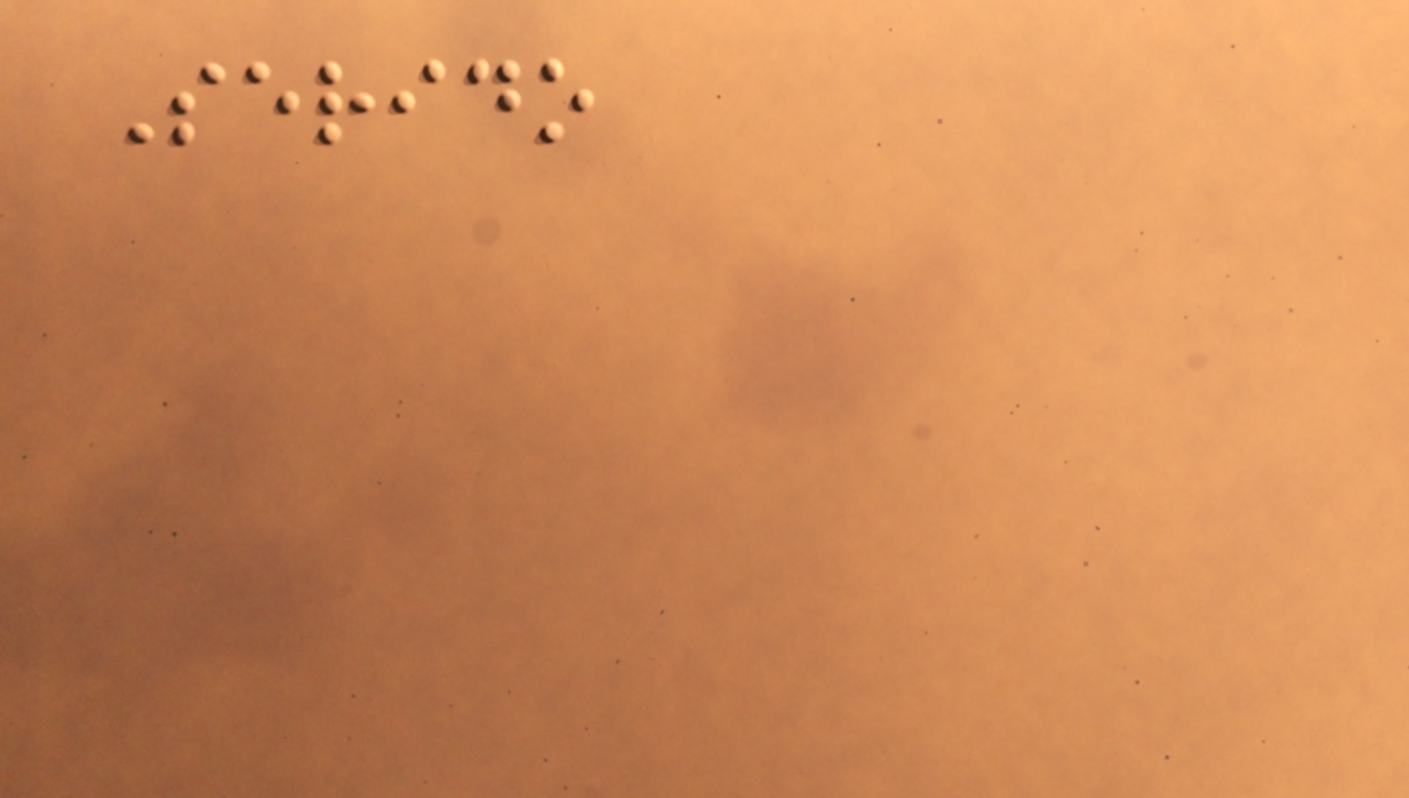Serido
